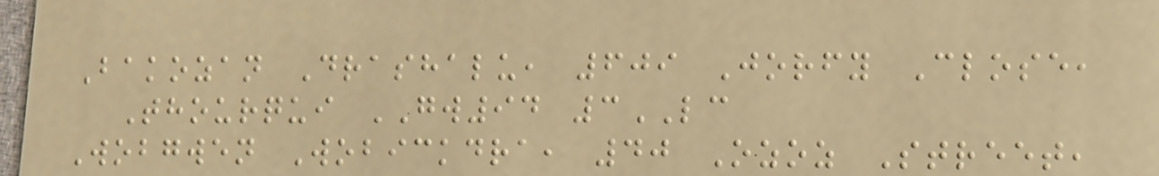Bakozan Drashalu, 609 Jorfy Close,
Thourqui GW94 3LC
Wobgwen Wobickdra, 40 Ozoz Street,
